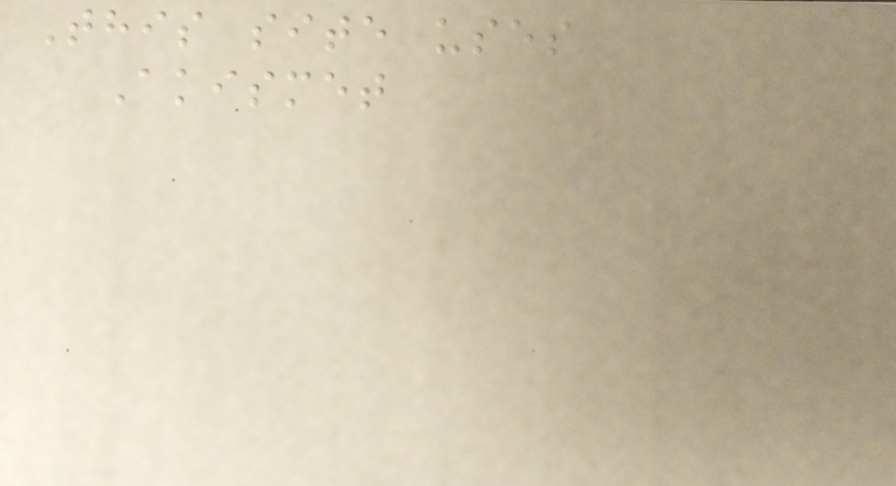This site uses
Akismet
